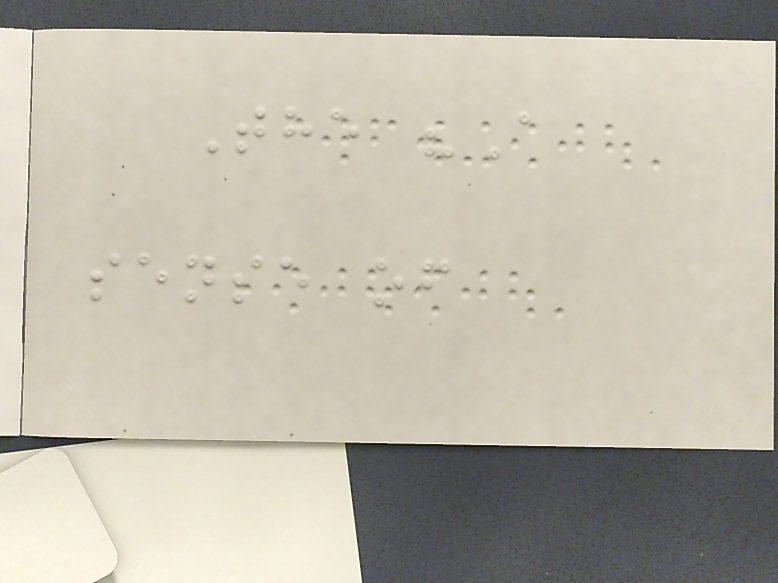The "A
sense of
